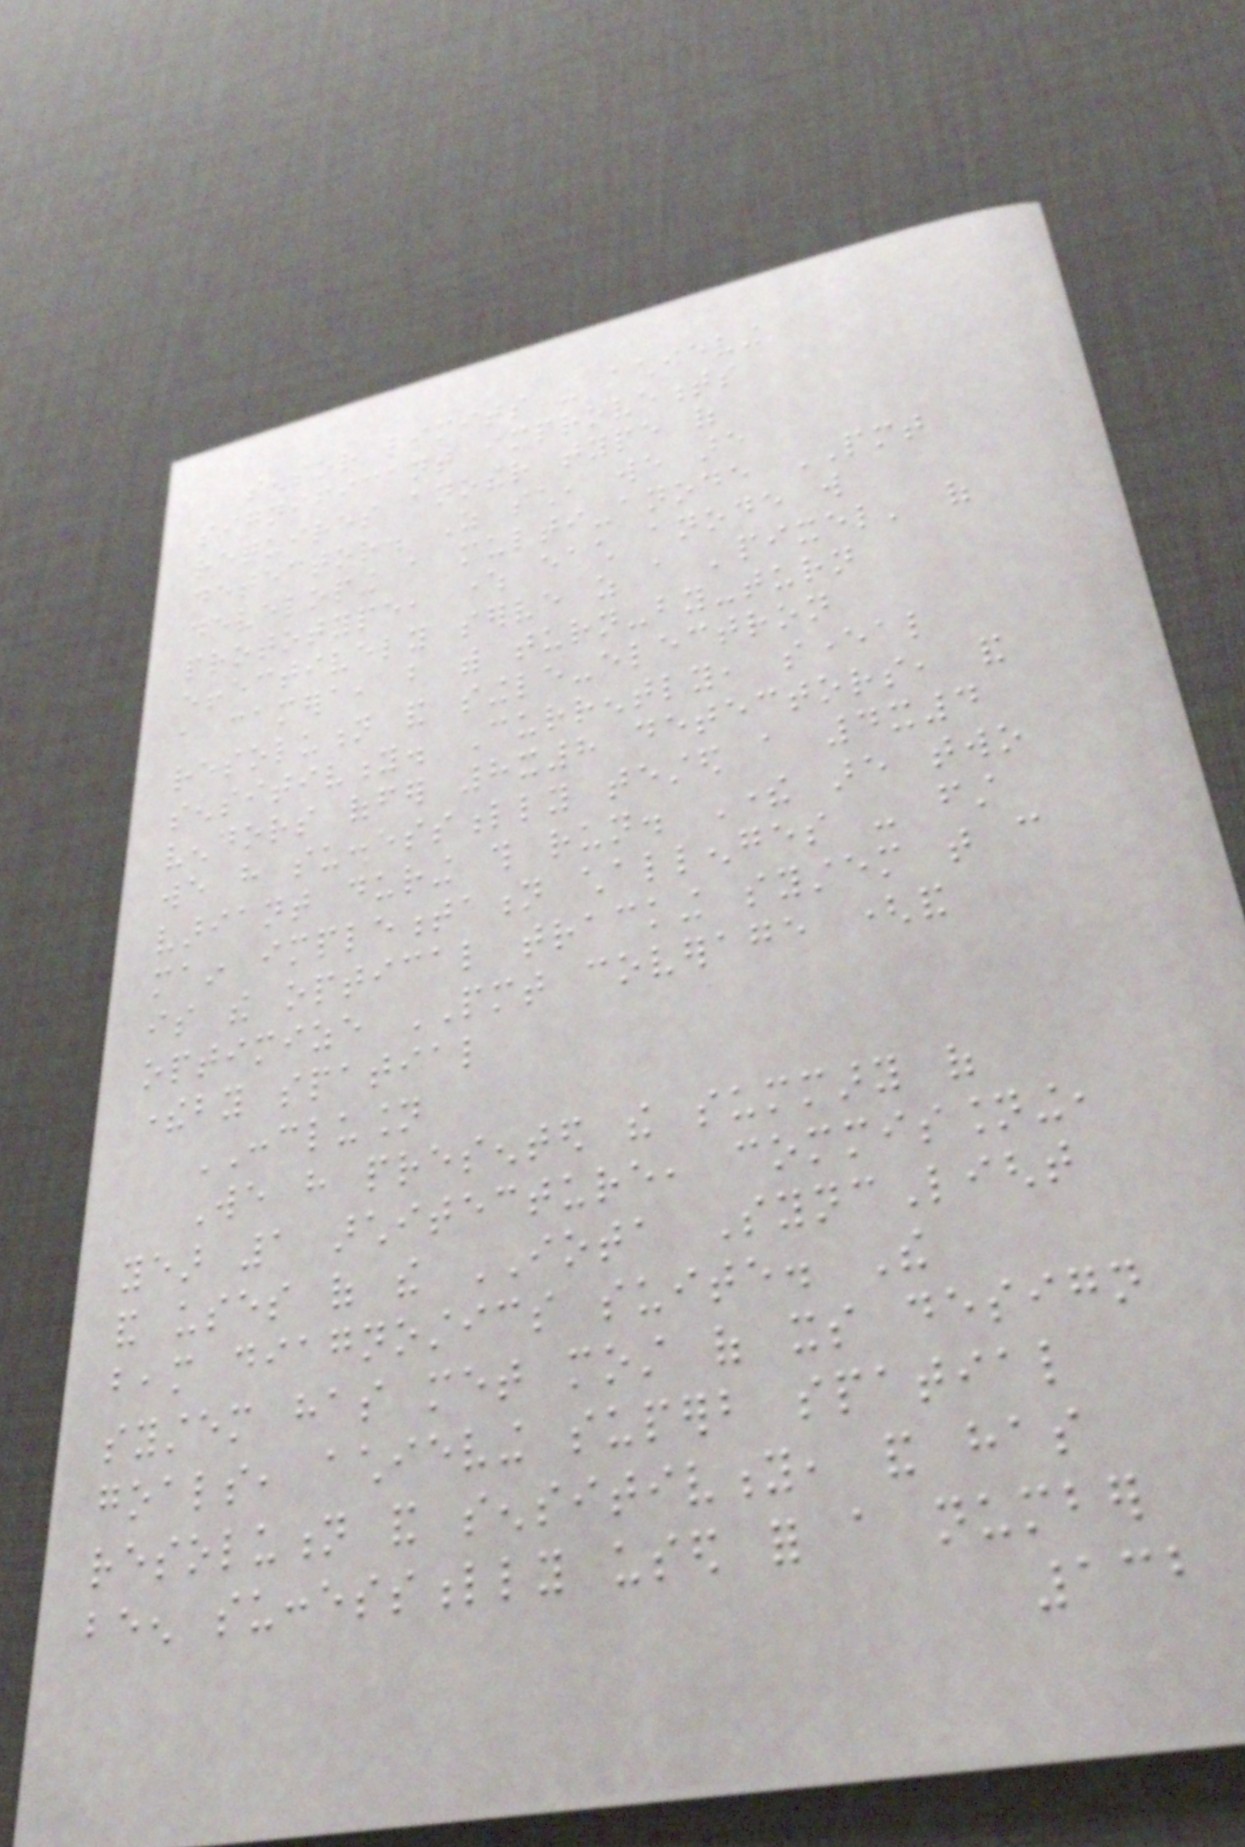sensor limits - achieving
significant improvements
requires another type of
detector. As such, we are
developing a multi-anode PMT
prototype, where each anode will
effectively serve as a 'pixel' of
a camera, but with turn-by-turn
resolution and single-electron
sensitivity. Currently, several
vendors offer 8x8 detectors, and
we have successfully tested a 4x4
variant during this run. There are two
main implementation challenges - first
is the optical tracking system that can
optimize PMT coverage (and
thereby spatial
CONCLUSION
We have presented the summary of
year 1 architecture, commissioning,
and uses of the IOTA SyncLight
beam diagnostics suite. The
system has met most of its design
goals, achieving superb spatial
resolution and sensitivity, and has
been successfully used for a number
132
